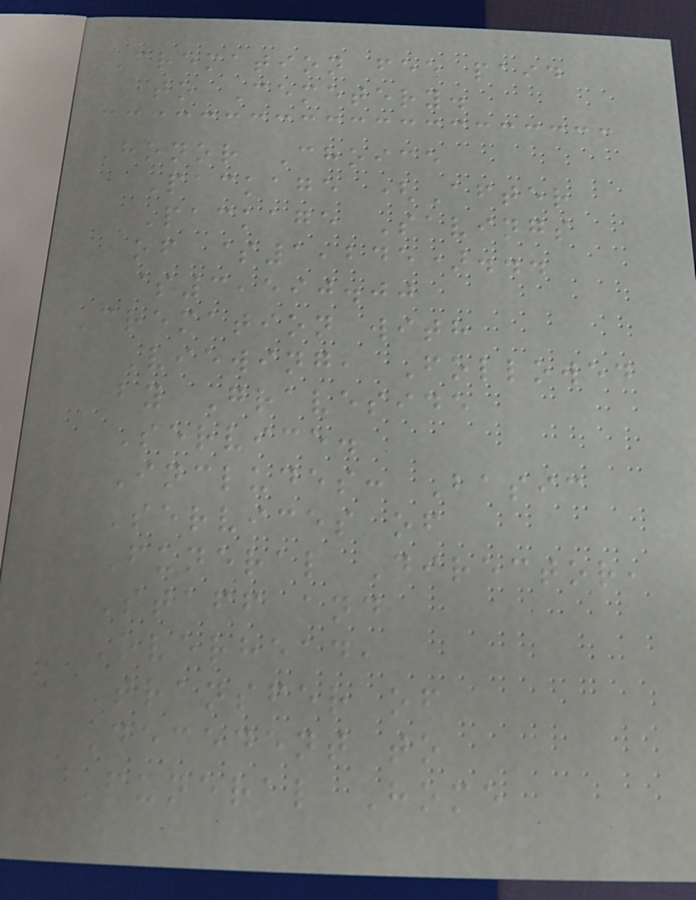Cremation fee paid
to Cemetery.
Honor Choice
Package (After
Package Savings
of $1,245)...
$3,590.00
Cremation with
Viewing, Followed
by Graveside
Service.
Includes: Basic
Services of
Funeral Director,
Staff and
Overhead,
Transfer of
Decedent to
Funeral Home
